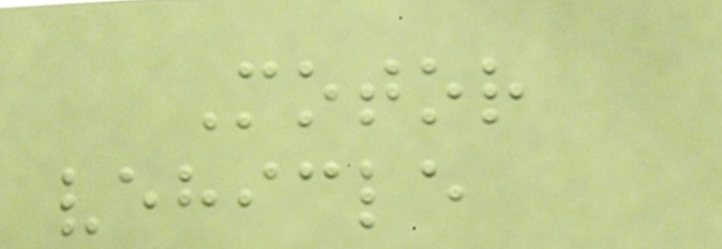Motor
vehicle
